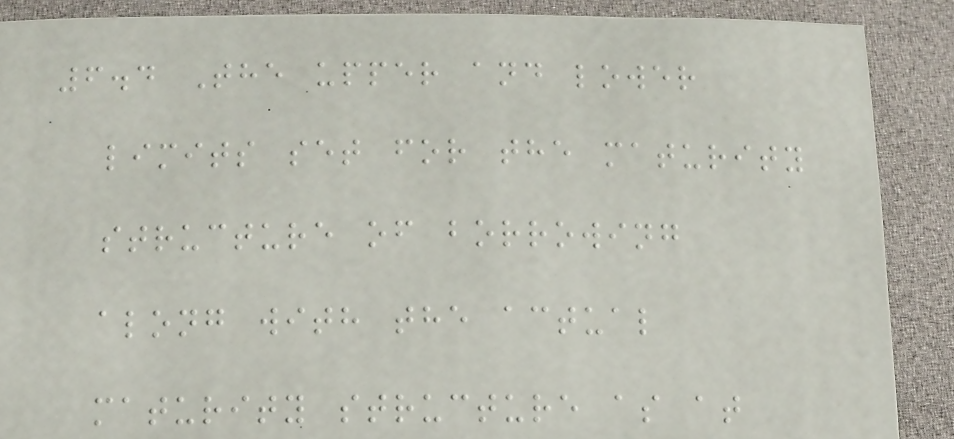6.4 The upper and lower
limits set for the maturity
structure of borrowing
along with the actual
maturity structure as at
